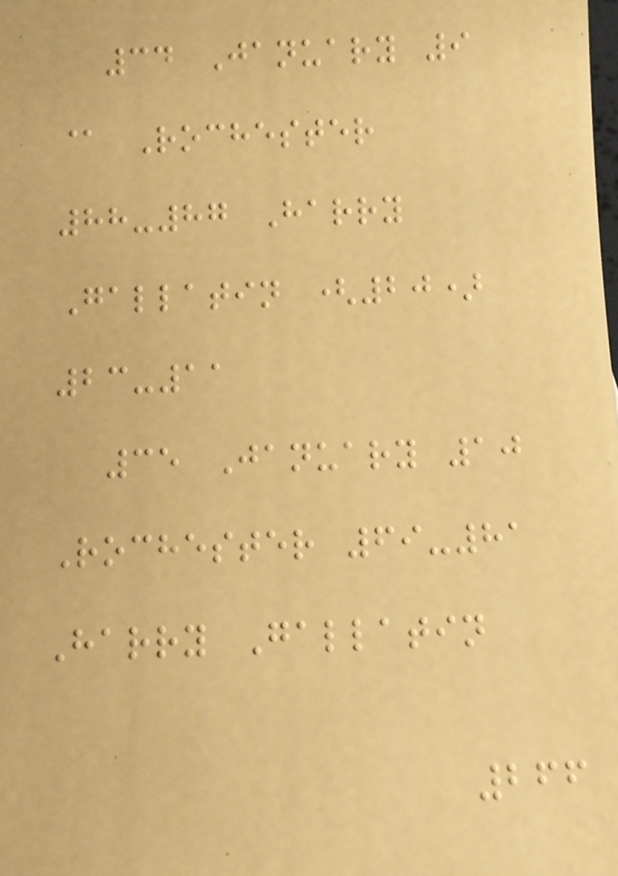34 January 9
@ Rochester
88-87 Harry
Gallatin (20)
23-11
35 January 10
Rochester 69-81
Harry Gallatin
266
